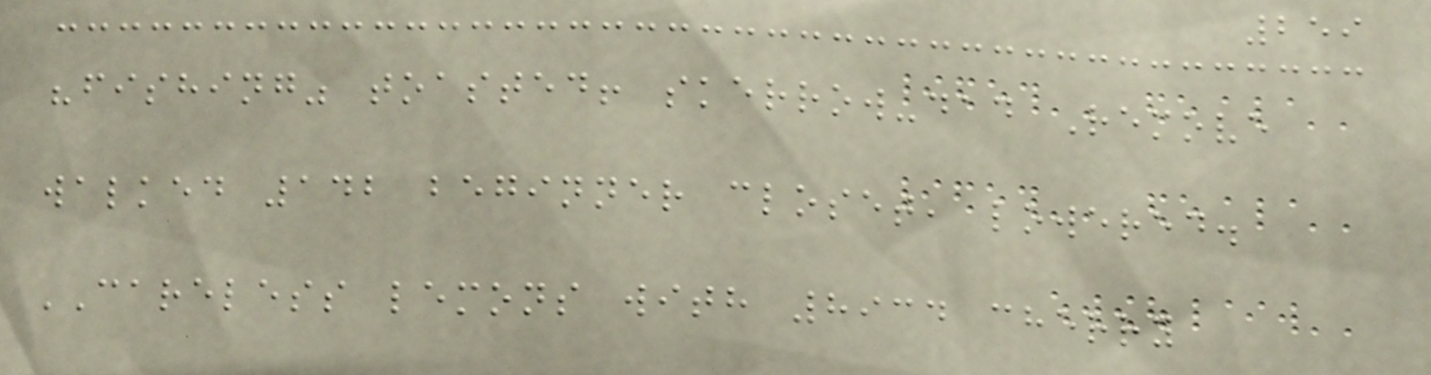259
"fishing" toasted! skerrow-dad Remove
walked 142 beginner closet, lowered.
CARELESS lemons with 8934 cherry
